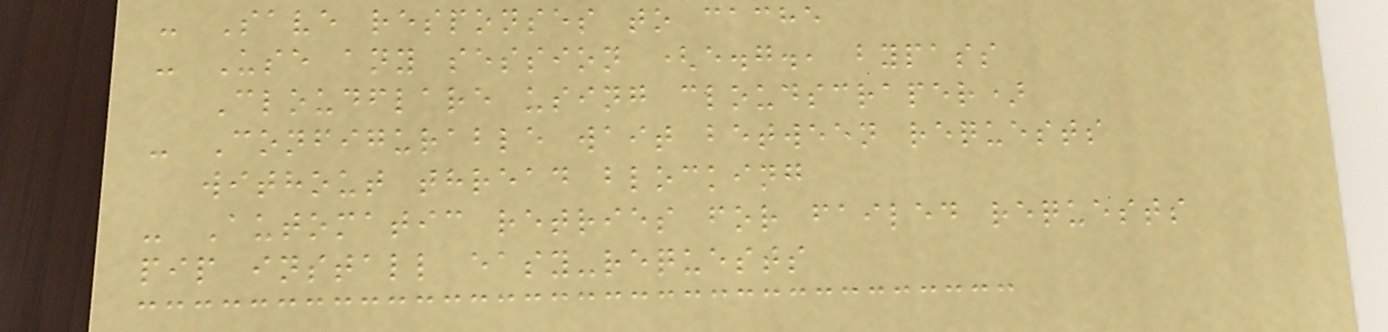- Save responses to cache
- Use any session (e.g., bypass
Cloudflare using cloudscraper)
- Configurable wait between requests
without thread blocking
- Automatic retries for failed requests
pip install easy-requests
